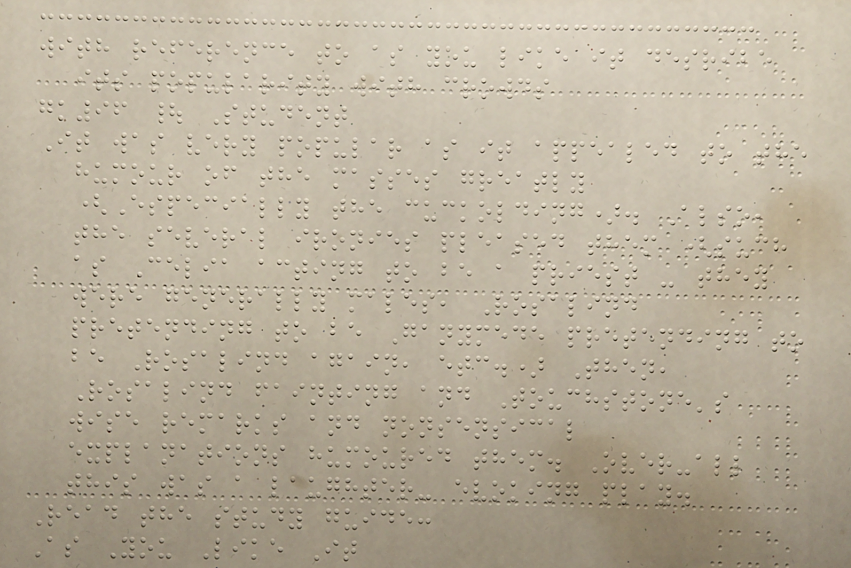with reference to as you like it desribe
its popularity with crowds
gk96 | Student
It was very popular as it appealed to the
humour of the masses greatly
(Especially the cuckolding). Also,
the several ironies pleased them (such
as Celia acting to be a priest - they
were generally males, Rosalind
pretending to be Ganymede pretending to
be Rosalind again, etc.) Then,
Rosalind fainting and Touchstone's
wise remarks and nonsensical
explanations humoured them. Over-all
this was a laughter- evoking play.
Read the study guide:
As You Like It
